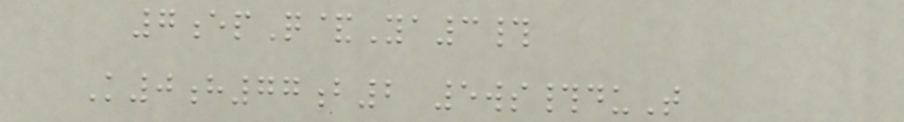7epQ&Ya3#
K0h77b2 5ws#duT
